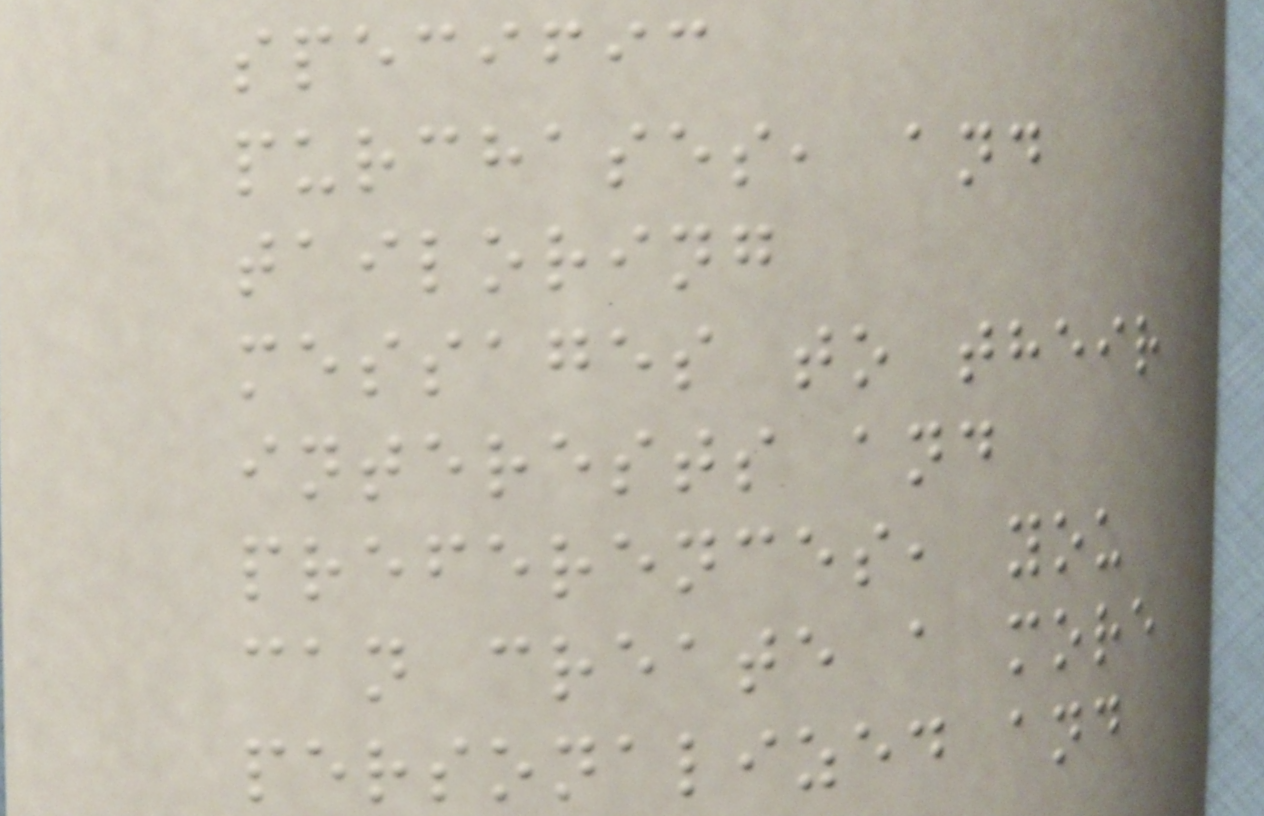specific
purchases, and
tailoring
messages to their
interests and
preferences, you
can create a more
personalized and
